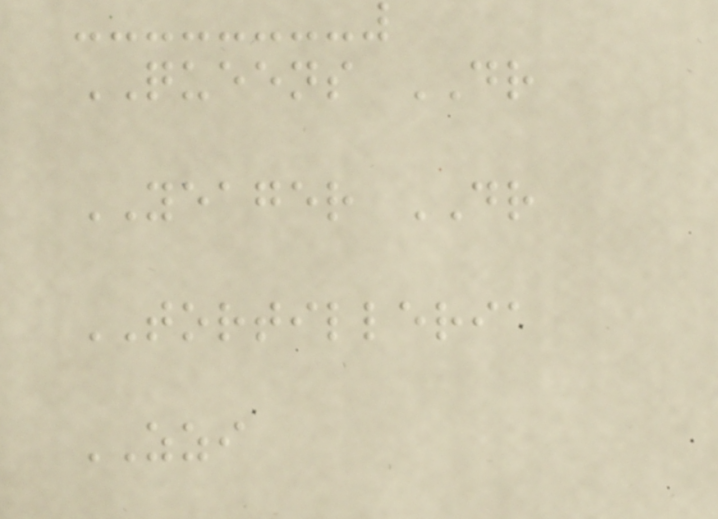QUEENS DR
YEAGER DR
TORTILLERIA
ZZI
